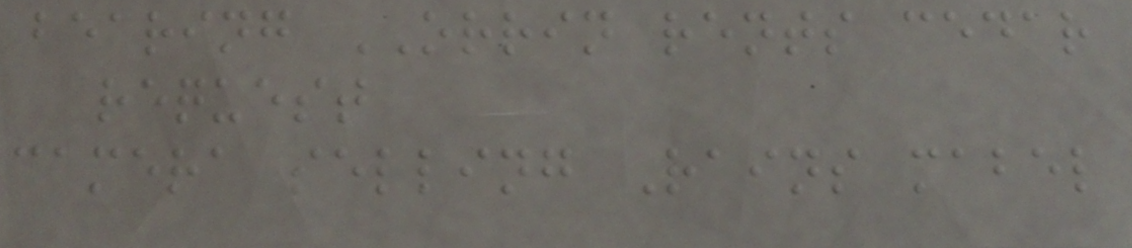bearing ORRIN rents cedar
request
camera selling Rains mabel
